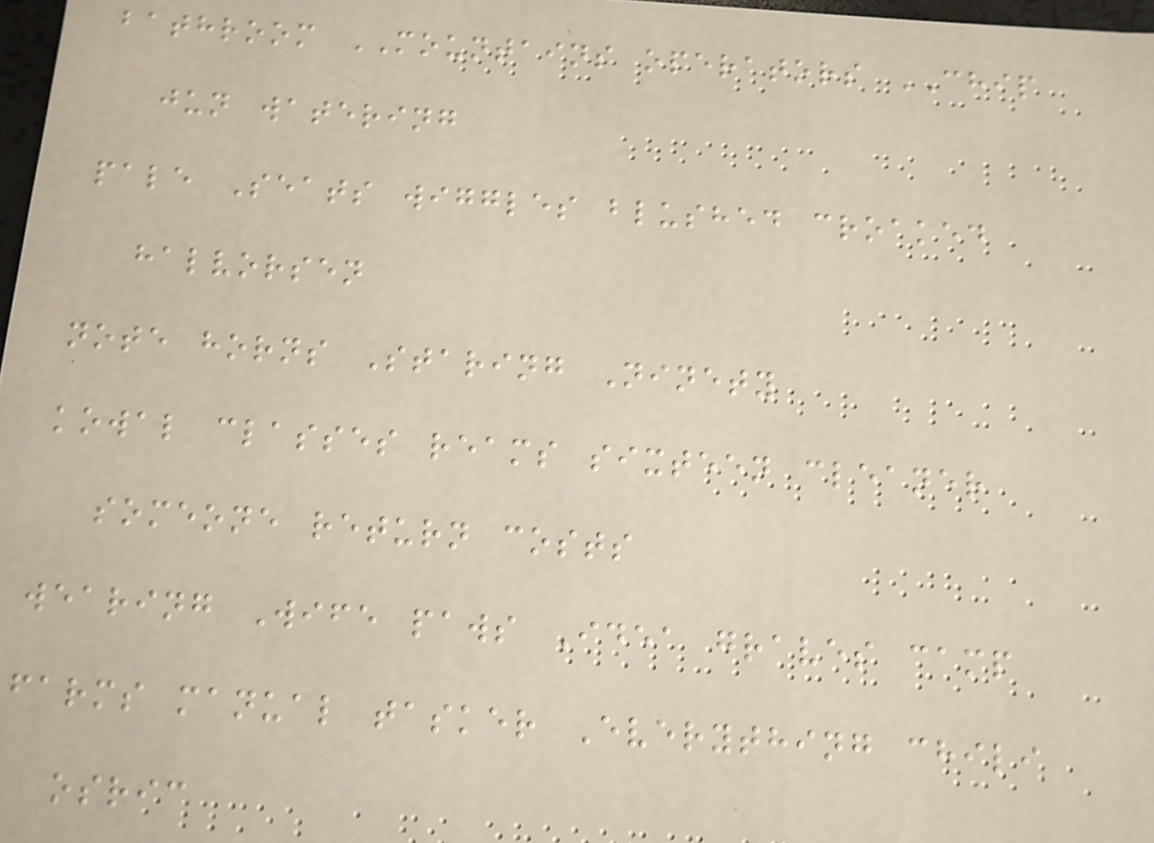bathroom MOUNTAINS operators CHIP
jun watering
pale Seats wiggles blushed croaked
halvorsen
note horns Staring Ninety
kowal classes reams sixteen cleaner
someone return costs
wearing Wife paws Idea graves camp
farms manual tasker Everything chili
osric
